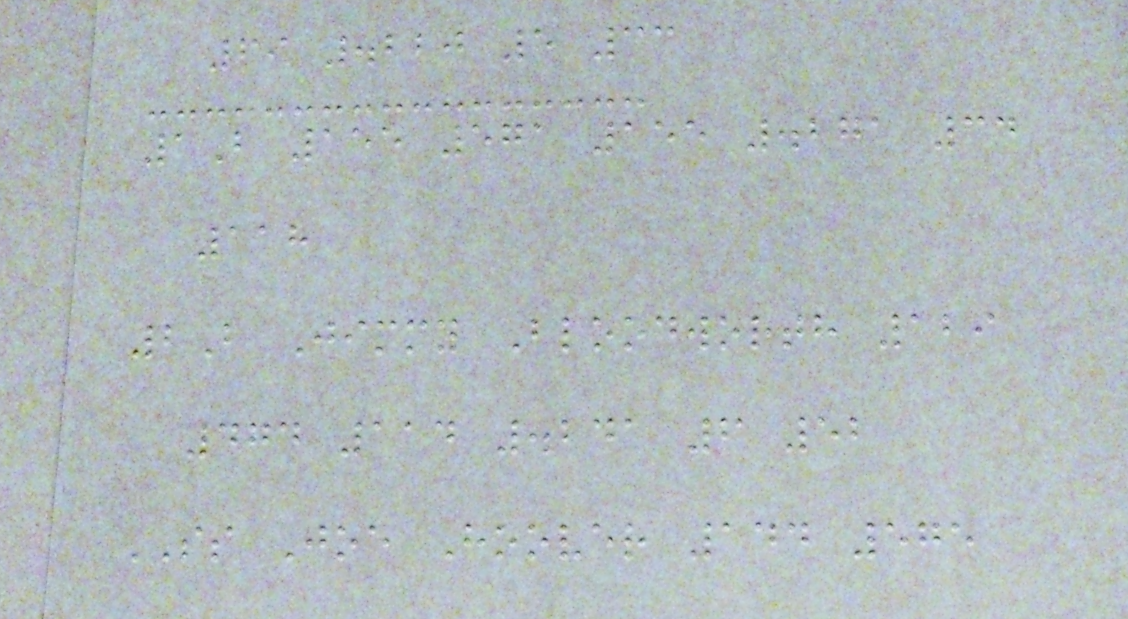69 .220 5 33
1B 155 571 155 .271 34
118
2B Jimmy Bloodworth 129
474 114 .241 6 52
SS Joe Hoover 144 575
